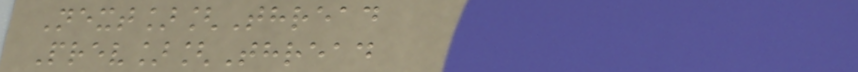Next][Thread
Prev][Thread
